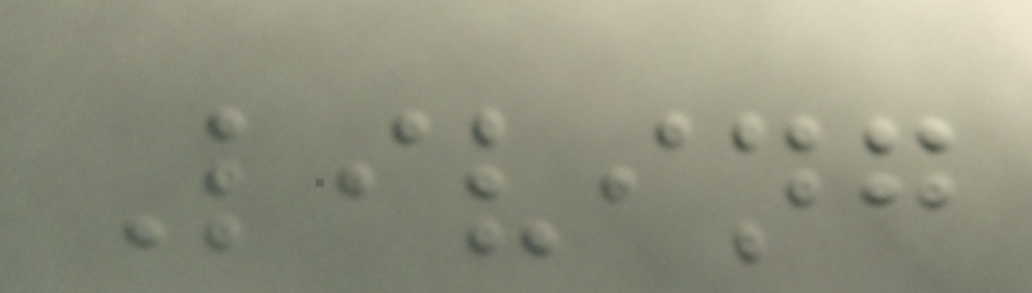Living
